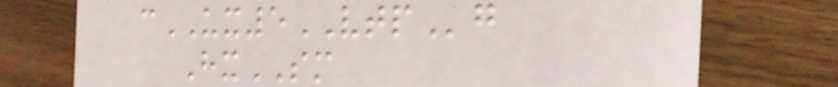cUX5VTPg
HxSM
